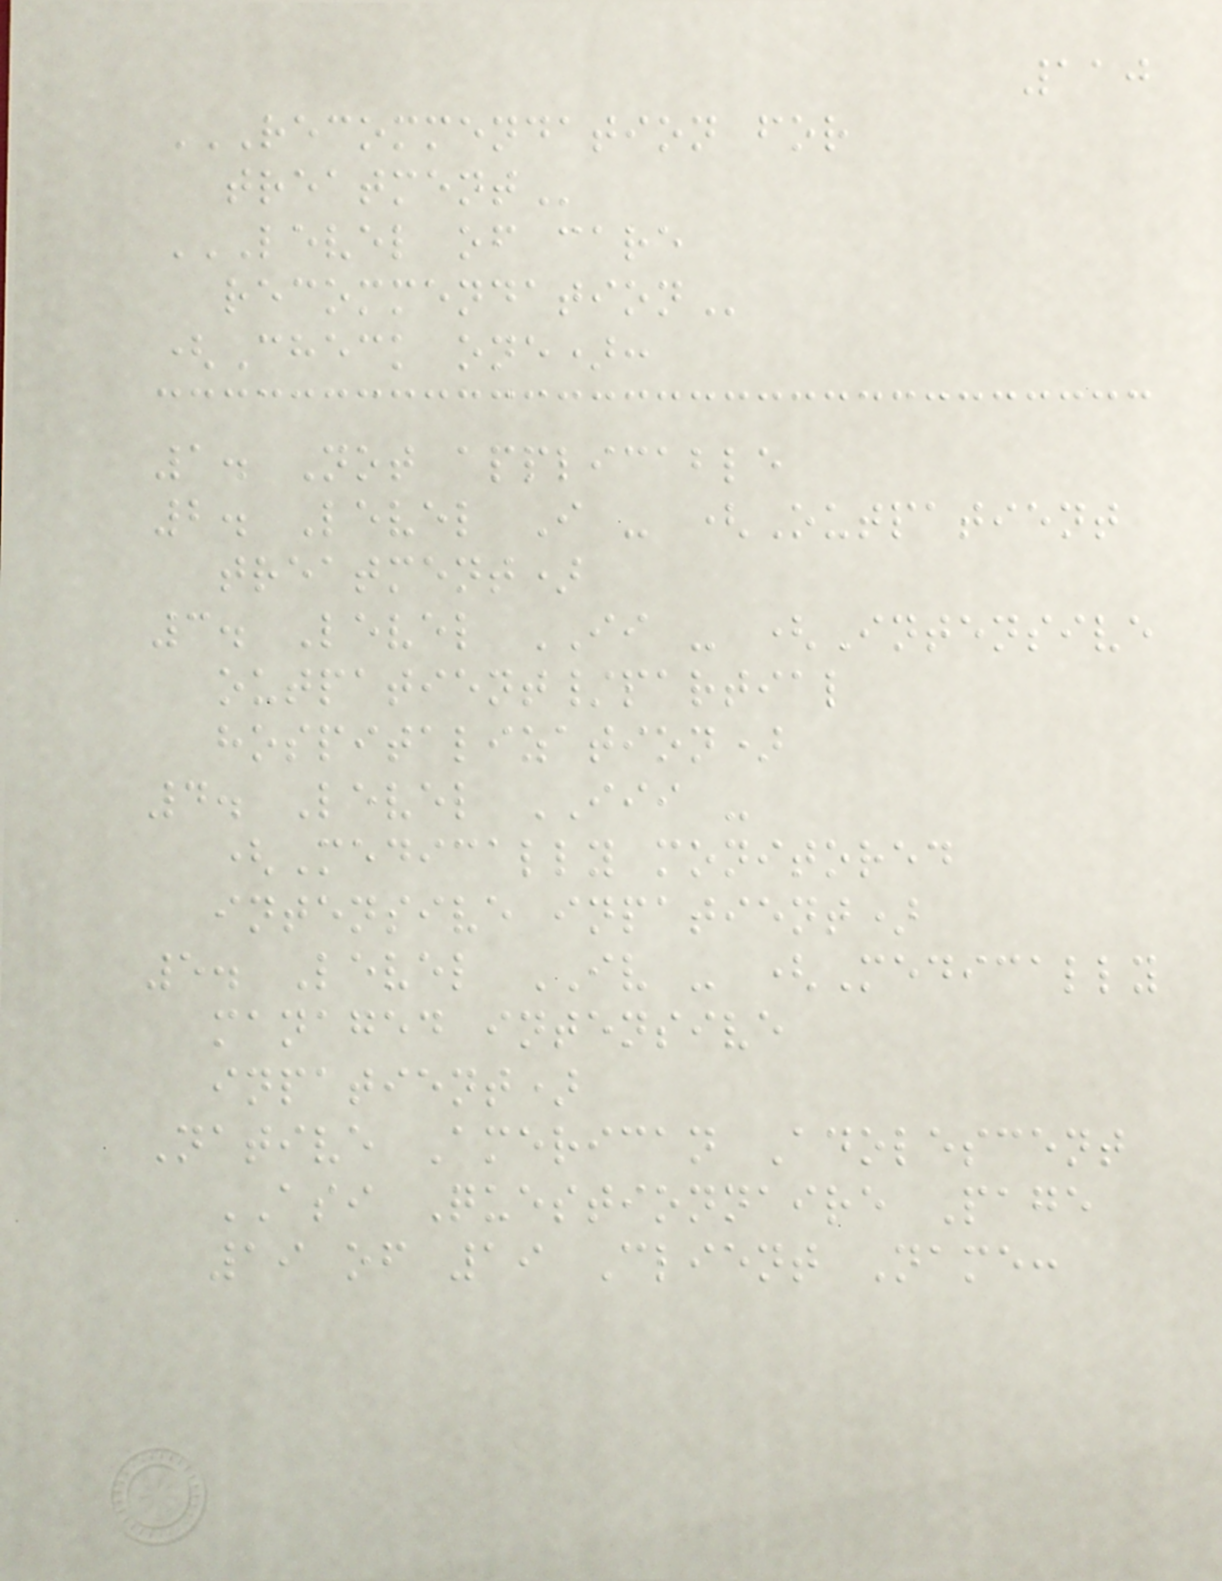110
RECOMMENDATION FOR
TREATMENT
LEVEL OF CARE
RECOMMENDATION
(Check one):
1. Not applicable
2. Level I - (Outpatient
treatment)
3. Level II - (Intensive
outpatient/partial
hospitalization)
4. Level III -
(Medically monitored
intensive inpatient)
5. Level IV - (Medically
managed intensive
inpatient)
Native American Adolescent
ASI Questionnaire Page
19 of 19 Client Name:
